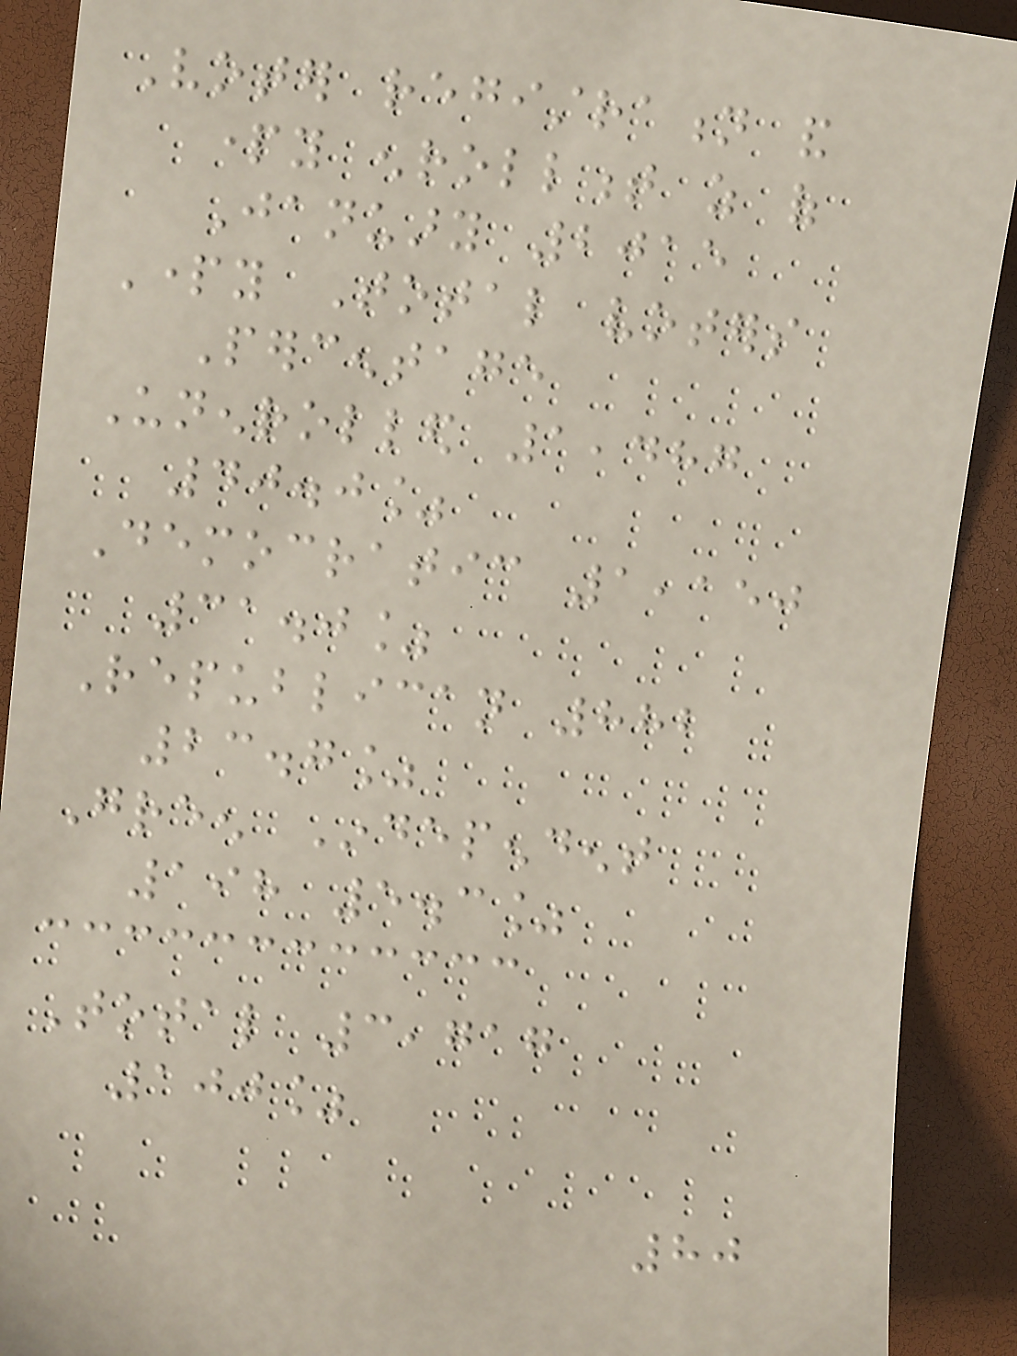Voter registration and
party enrollment as of
January 2015
Party Total voters
Percentage
Unenrolled 1,487
40.0%
Democratic 1,150
31.0%
Republican 882
23.7%
Green Independent
198 5.3%
Total 3,717
100%
80
